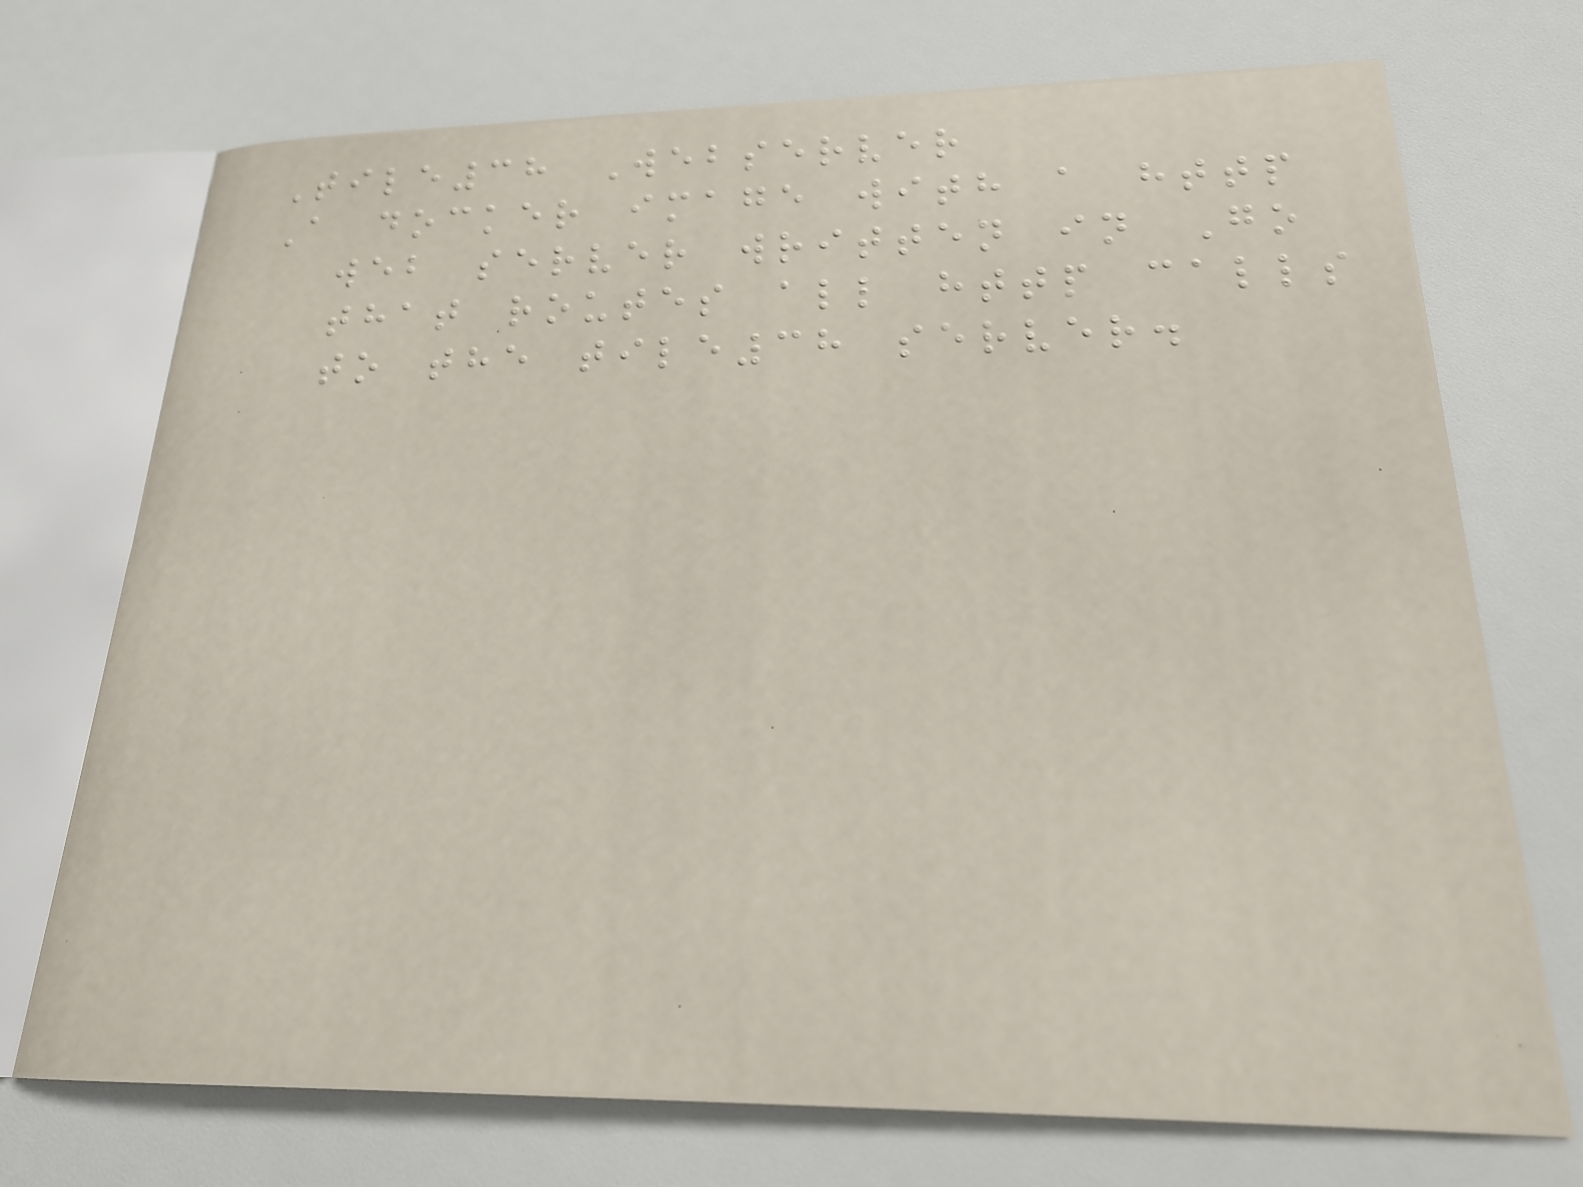Tile38 Webserver
A docker image with a http
web server written in Go
that routes all http calls
to the tile38 server.
